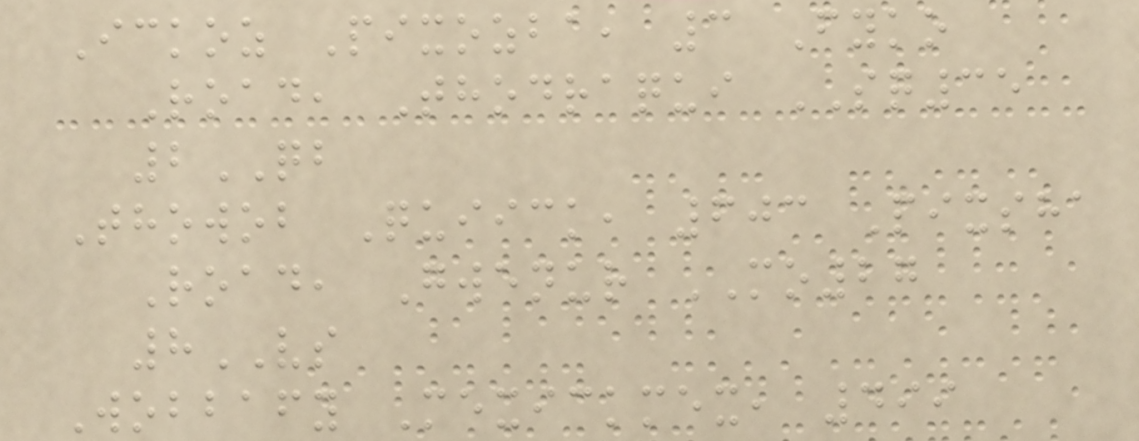Ickoz Pixozba, 3 Fyko
Road, Thodraqui SQ35
2QB
Thowob Quiick, 603 Pixsha
Road, Gwenur MO27
8VS
Wobbafy Mexickmex, 499
